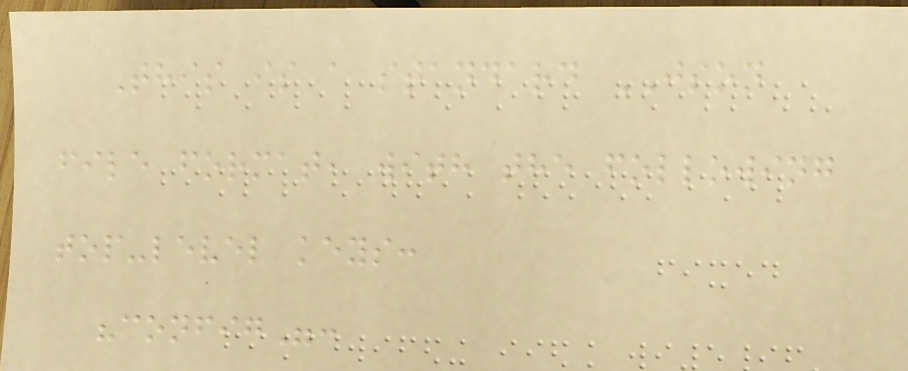This is a standard JSON
file format, with the following
top-level keys:
"config":
